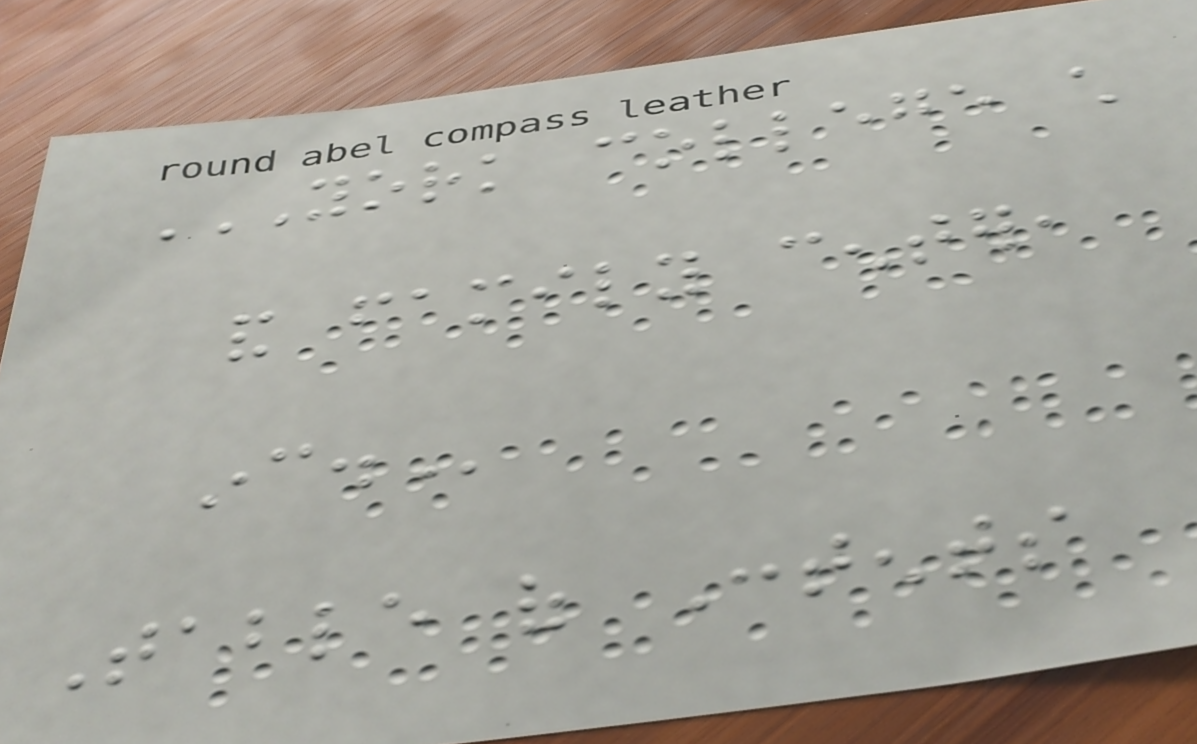YORK COLLEGE CHILD
AND FAMILY CENTER,
INC.
Table of Contents
